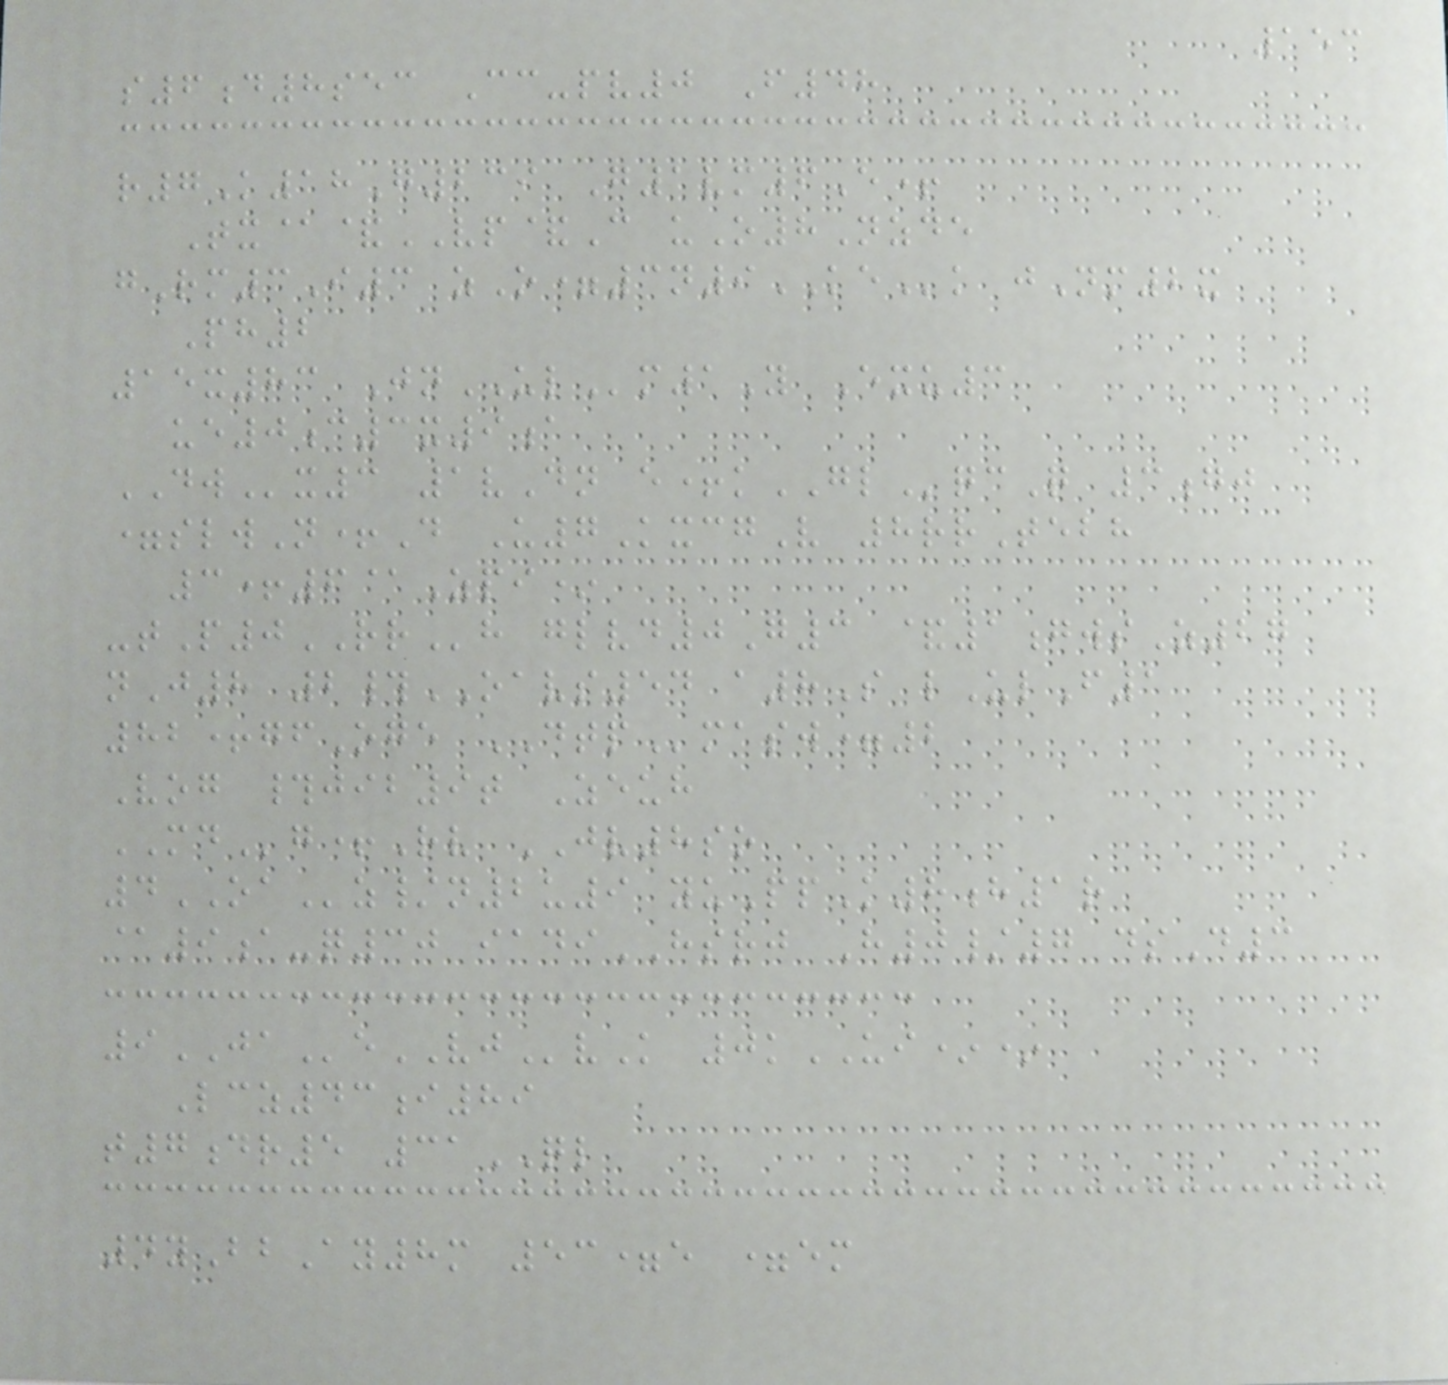153
s6d8sec Cc-pv0 F48
r7K18G239 G1vm6E+
Tx@&VP&C uO8Nzde
gRm3I3 zO=3n9KEk jNm2x
Ph2
15x83 JnULm1Y Exu3
ue0c3x9a
DWx3 1vDn e+kGLqcQ 3gj
=slwN+D U7KxcgV 8rrTebh
3+6@Zpi*
-tP0RRh glvd0G3 &1gwsZ27
nJ8 2#OAVS54 a8S lUlF1
82+gfOge DTPmasw=2
Vog #jib9t Zeuh
MDg+Rv JV8so
4OAz/n2u9 yuPpK8h1r
@9a-q30 iadiHSRJ H0/7 dsD3
9JAeVJvK 0kUI**
Lcz43i89
t7dr5 31QL
4yBbAy8m 53=e =em
